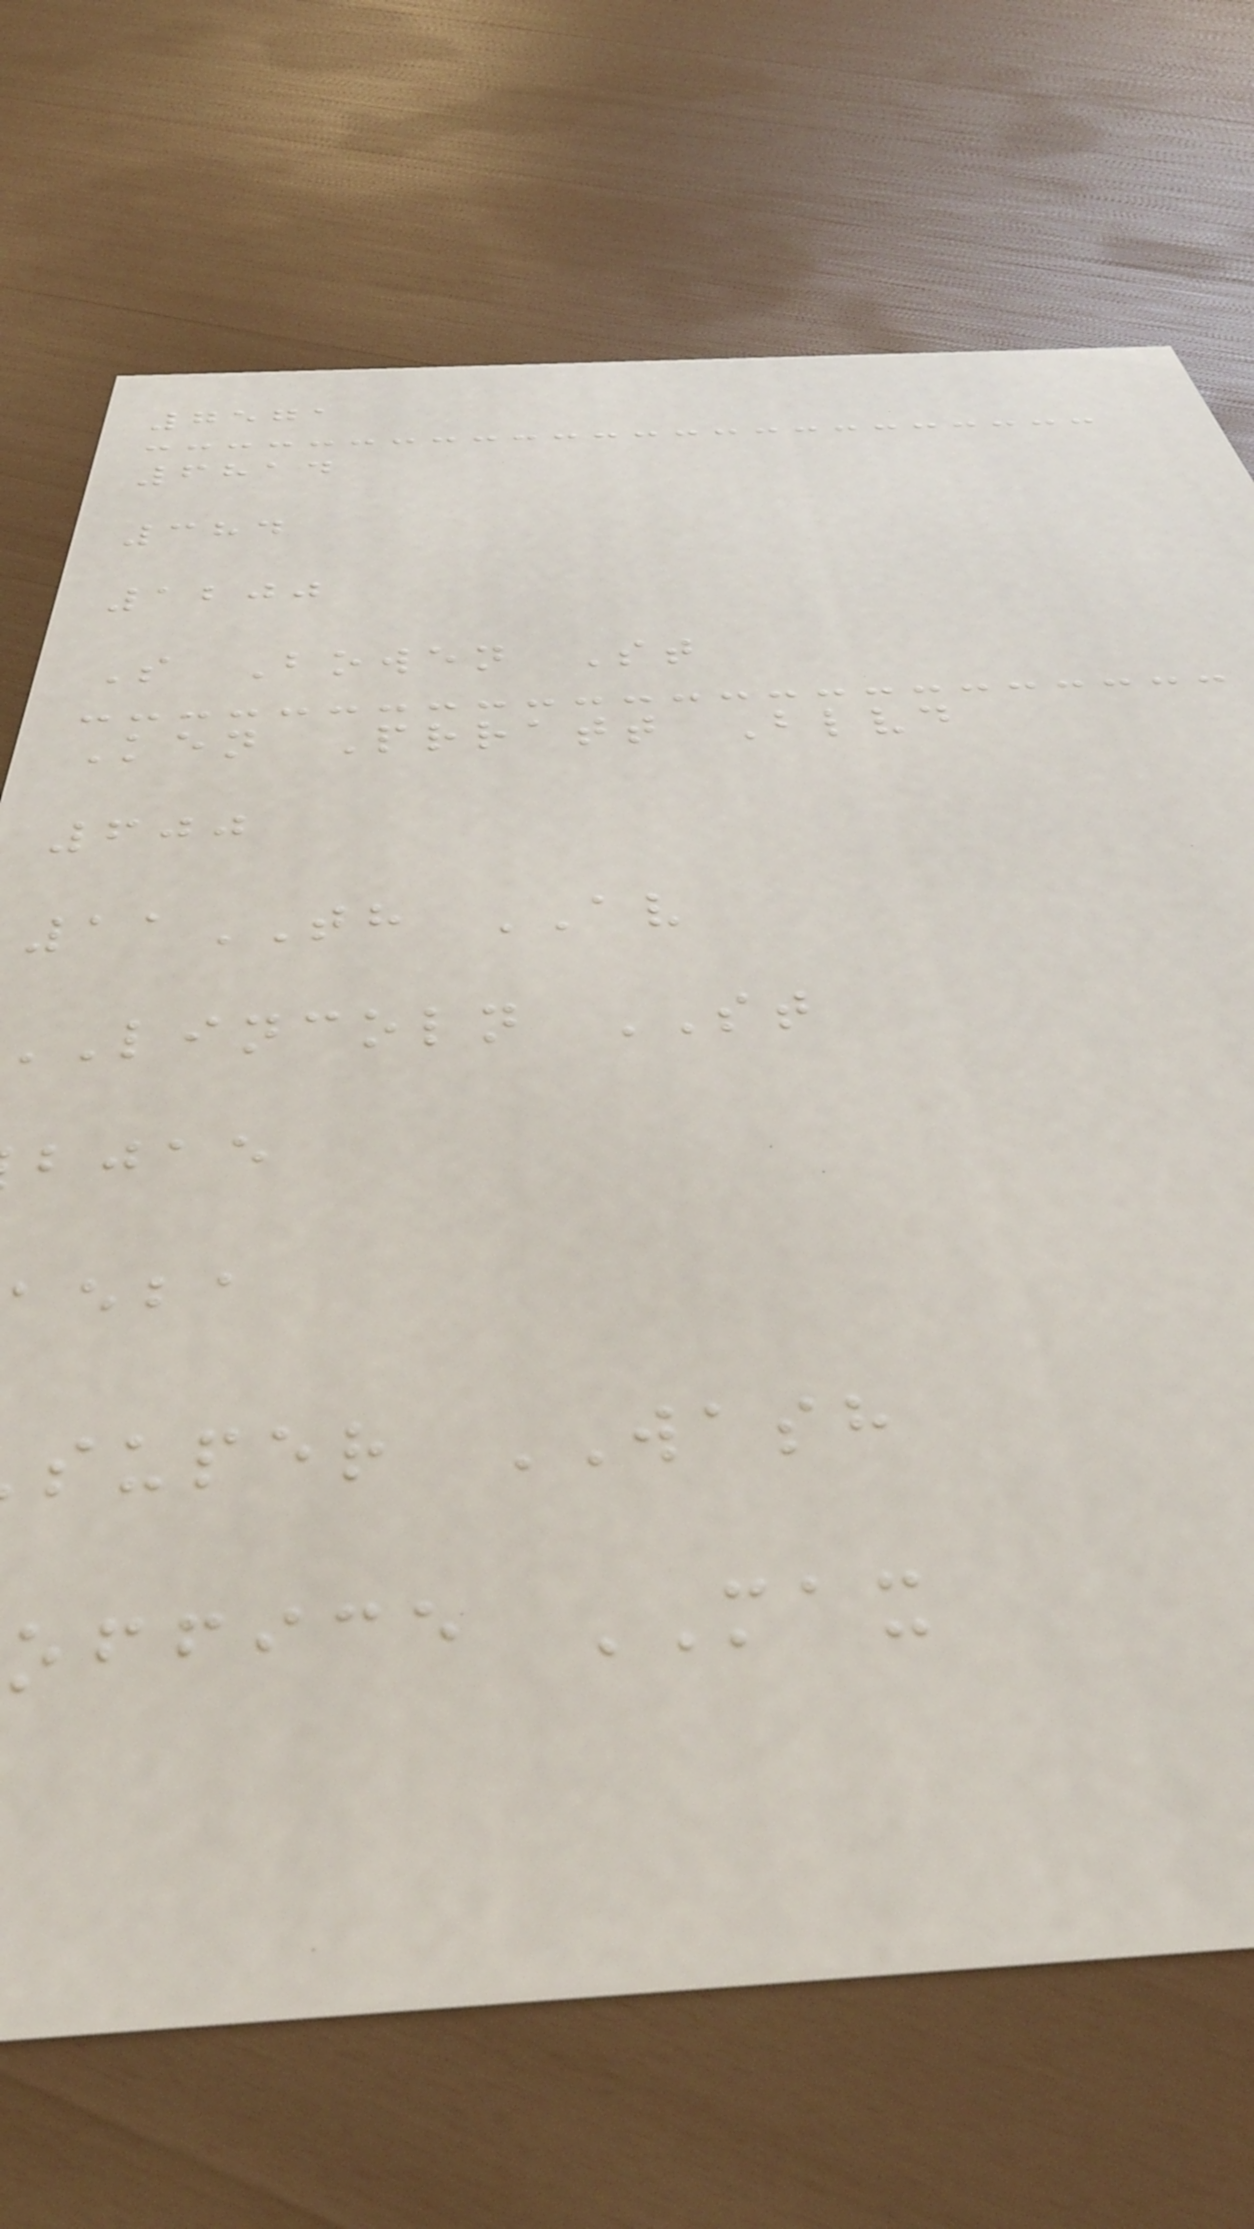7571
6814
384
1200
S Bowen St
Ken Prratt Blvd
600
11TH AV
lincoln ST
bjae
aeba
super WASH
office MAX
